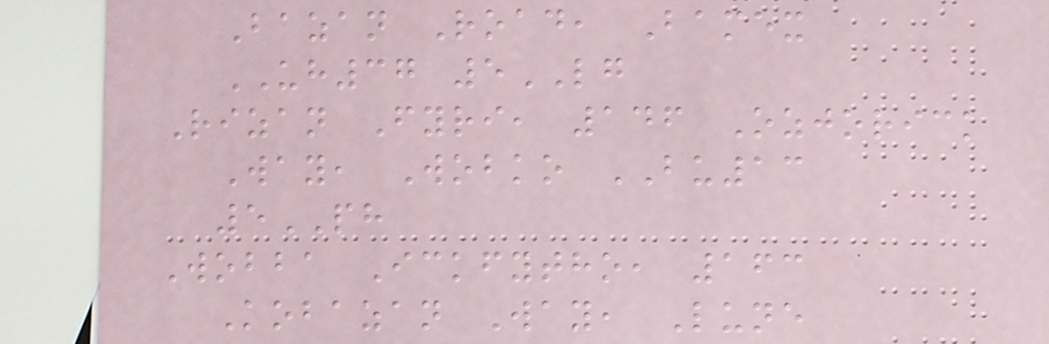Bazan Road, Bamex
UH37 5LG
Rizan Fyri, 146 Ozjorick
Way, Wobko BU13
5PH
Wobba Ickfytho, 163
Kobazan Way, Lune
